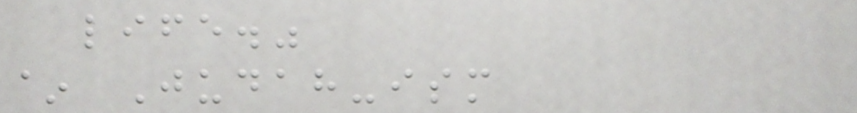life."
~ Judah-ism
